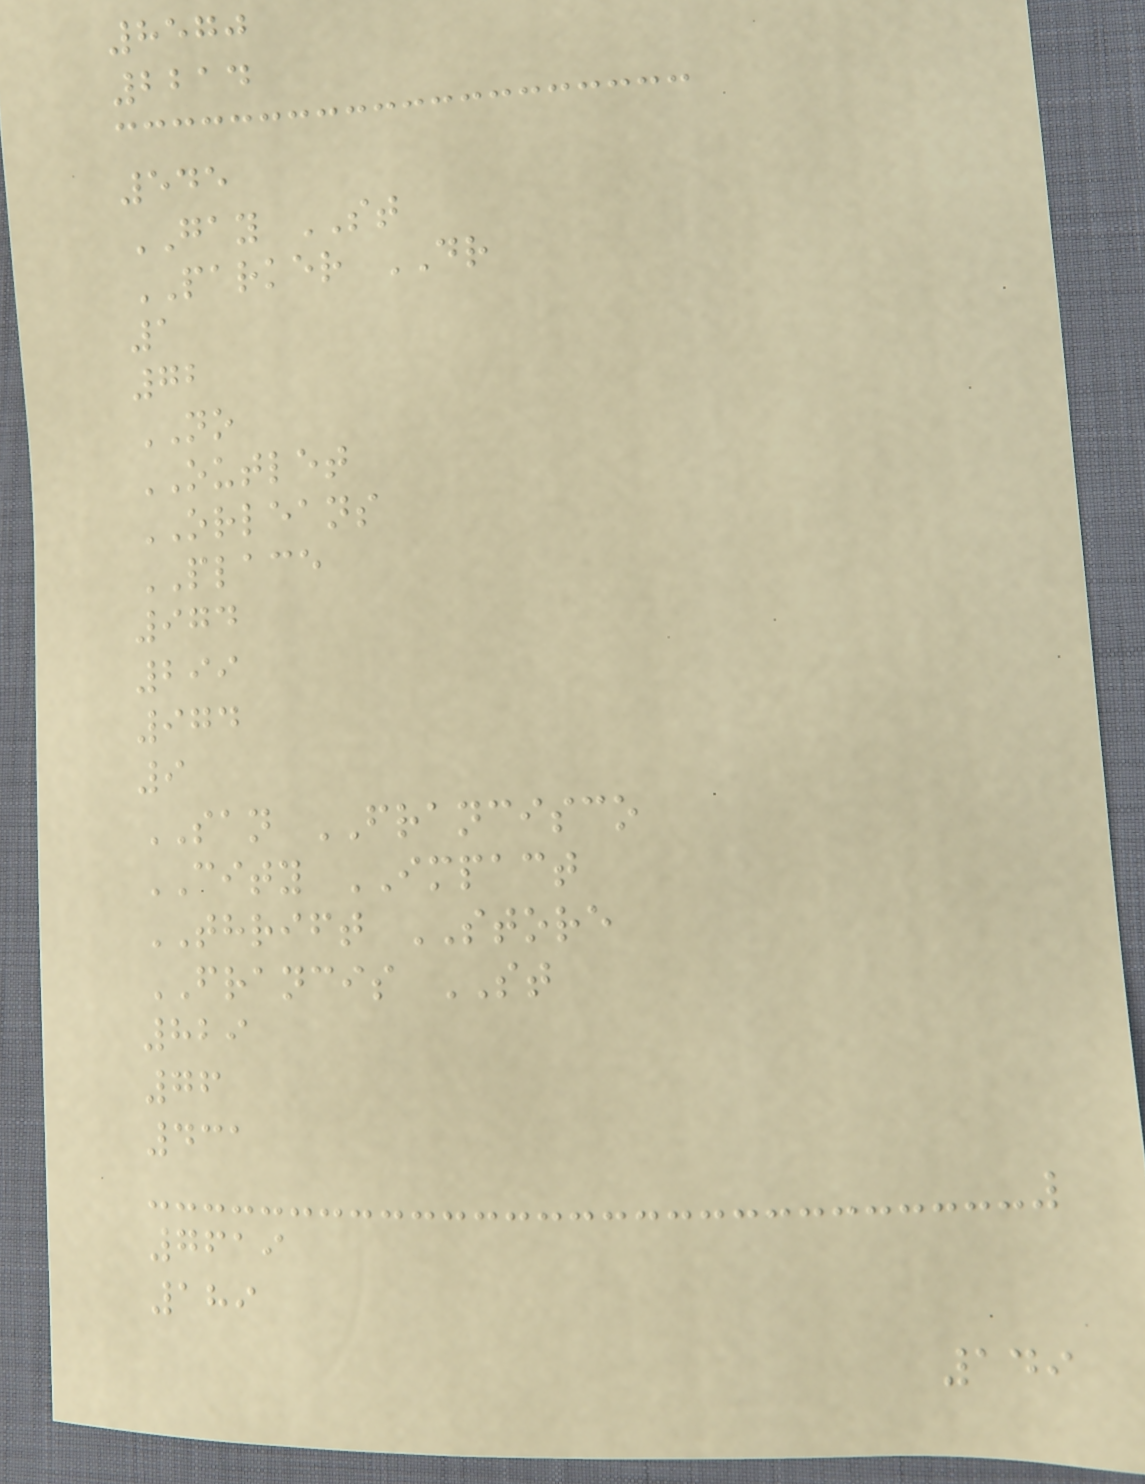8570
2214
545
GAY ST
PARKER DR
1
72
NO
OUTLET
ORLEANS
PLACE
974
299
974
9
SAN FRANCISCO
CITY IMPACT
THRIFT STORE
FRANCIS ST
829
76
431
7619
189
149
